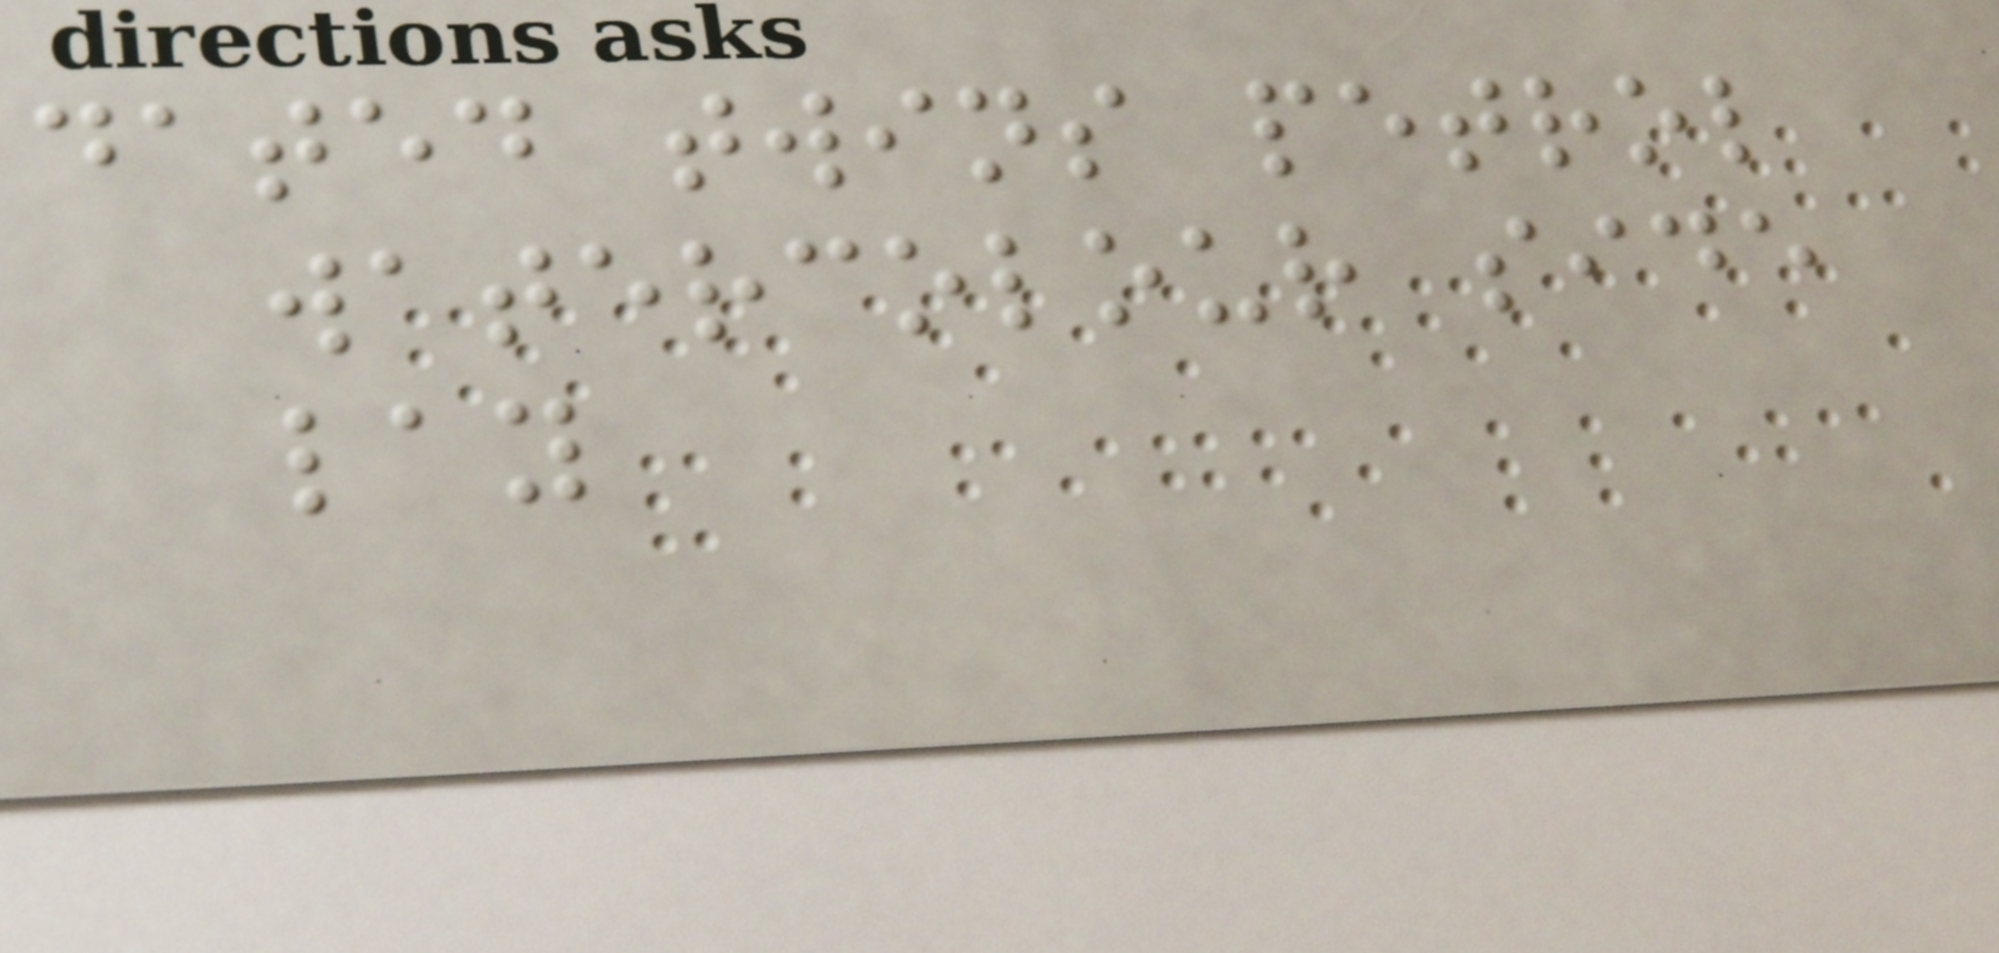dated twins petrol
watercolour side
lay
